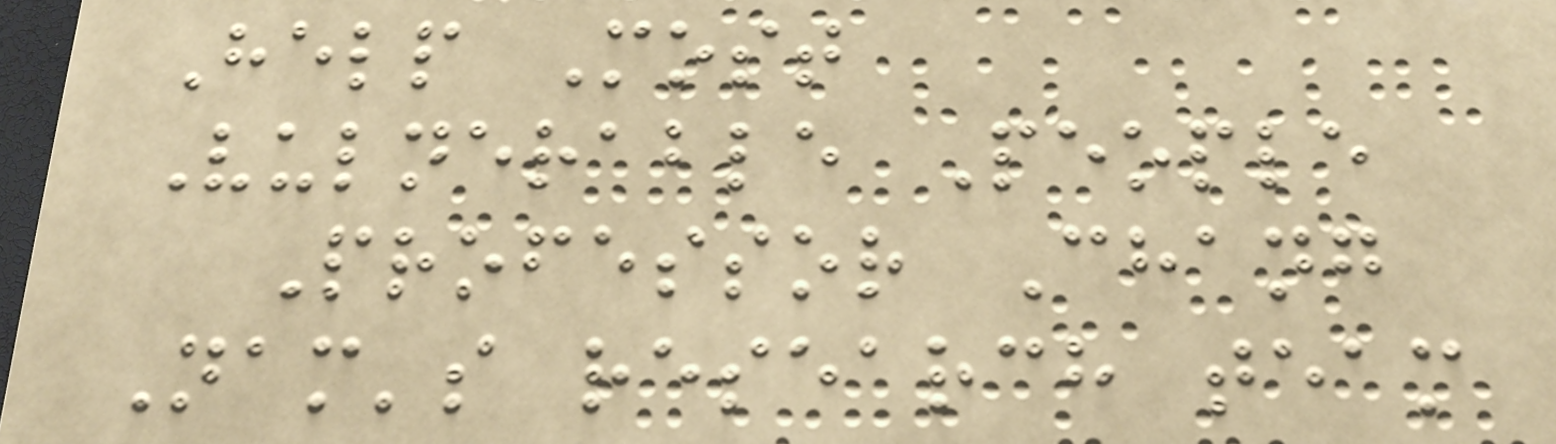Help Most
Vulnerable People
Professor Chang
Nam's research team
